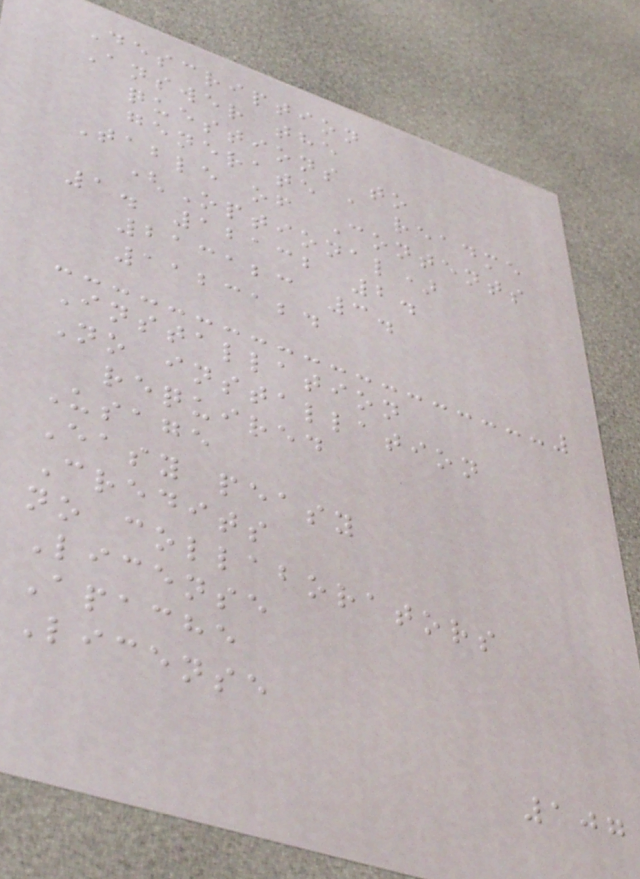Description
Answer the
questions to
generate a readme
Table of Contents
(Optional)
1. 12132 2.
213123 3.
1123124
Installation
No installation
required
Usage
Easy peasy
Credits
no collaborators
License
Apache
License
107
